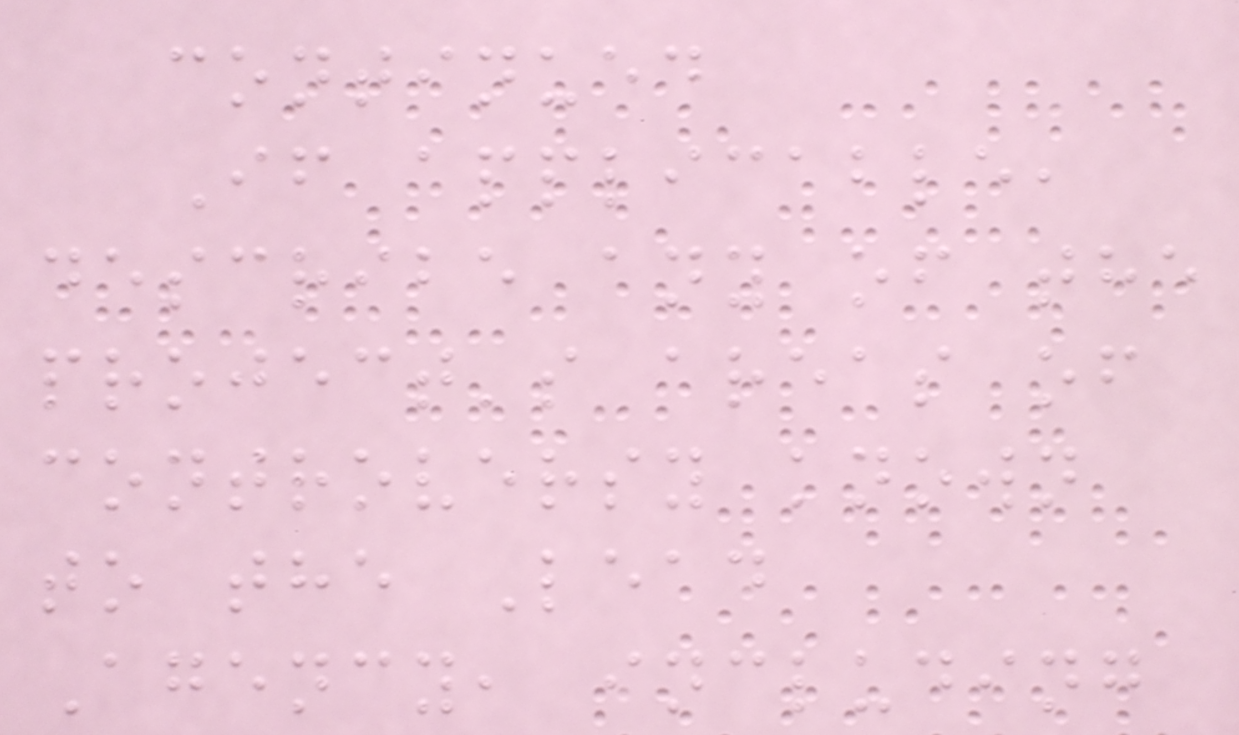continued
If applicable,
describe any of the
project's areas of
controversy known
to the Lead
Agency, including
